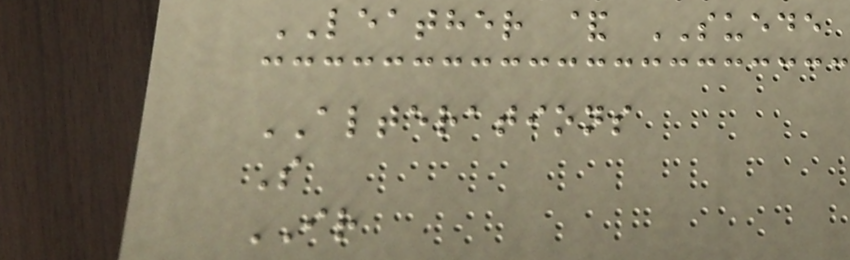LEATHER & SUEDE
ALTERATIONS
S
IR
